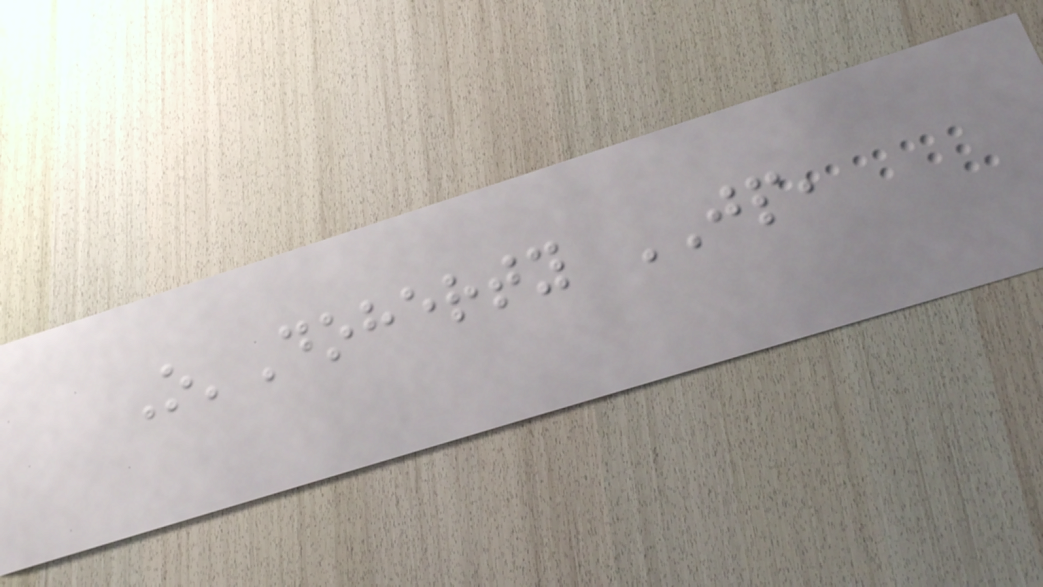O'Doherty JP,
